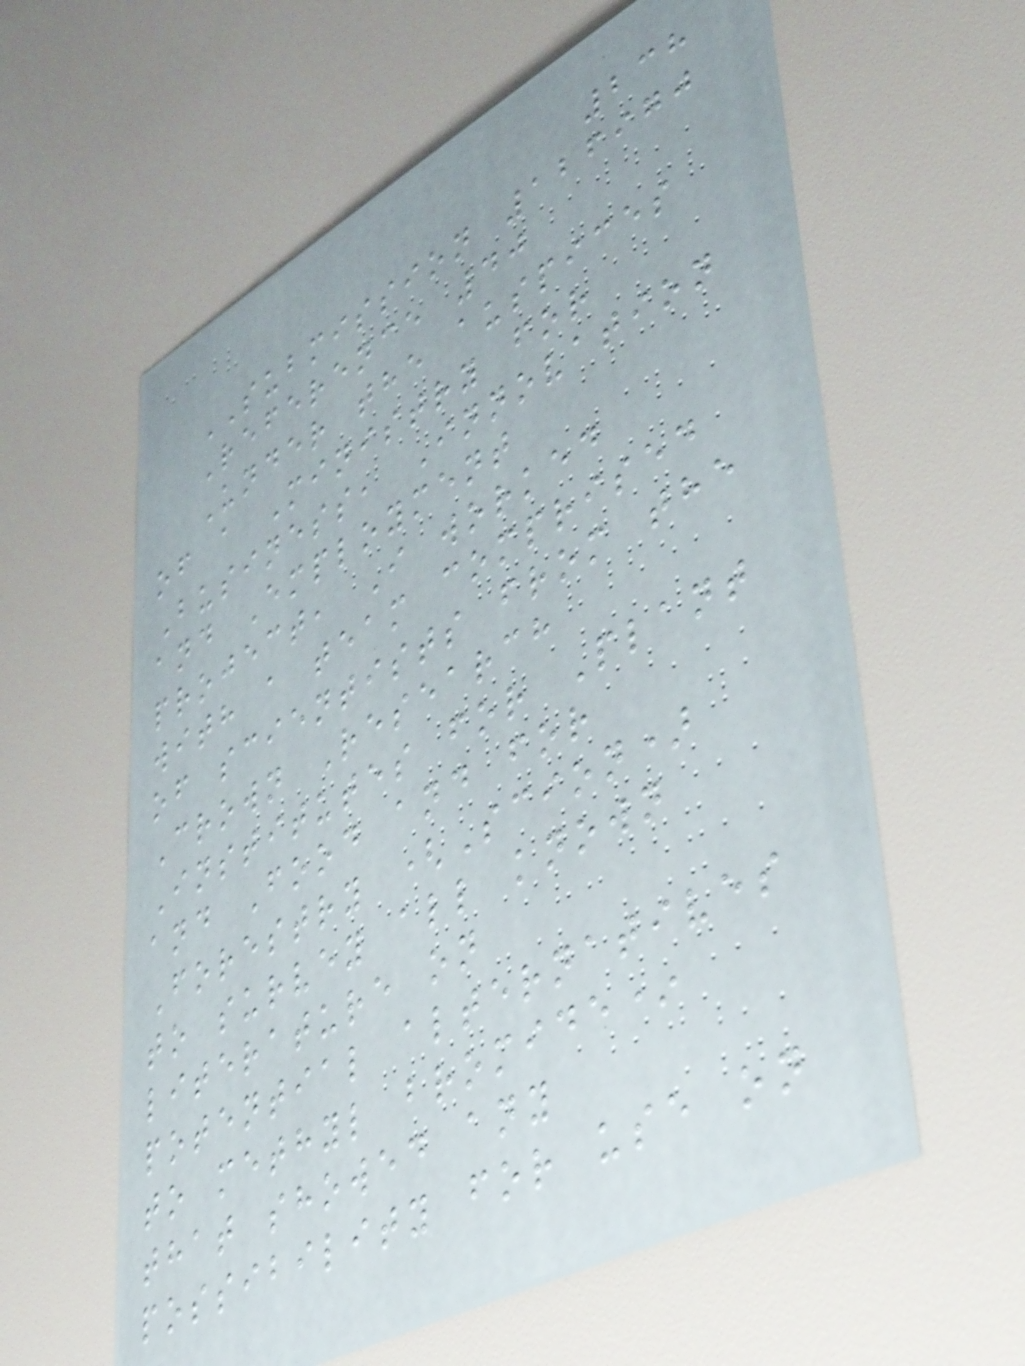238
SUBMISSION 126970
Reference 40
Under the auspices
of a Ministry for
Business, Innovation
and Employment
project, I worked
with a team comprised
of scientists from the
Crown Research
Institutes for Plant
and Food and for
Forestry (Scion)
to survey all known
literature on
potential alternatives
to methyl bromide*
that showed any
possibility for use on
